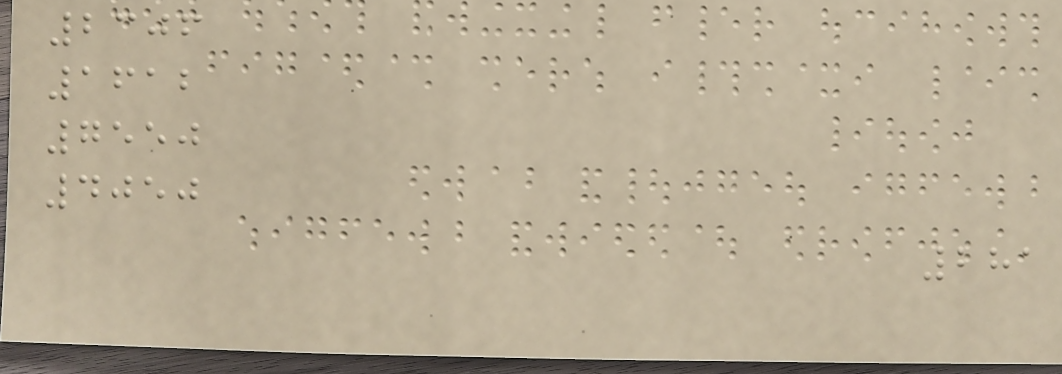2306
1612
7550
4050
281
